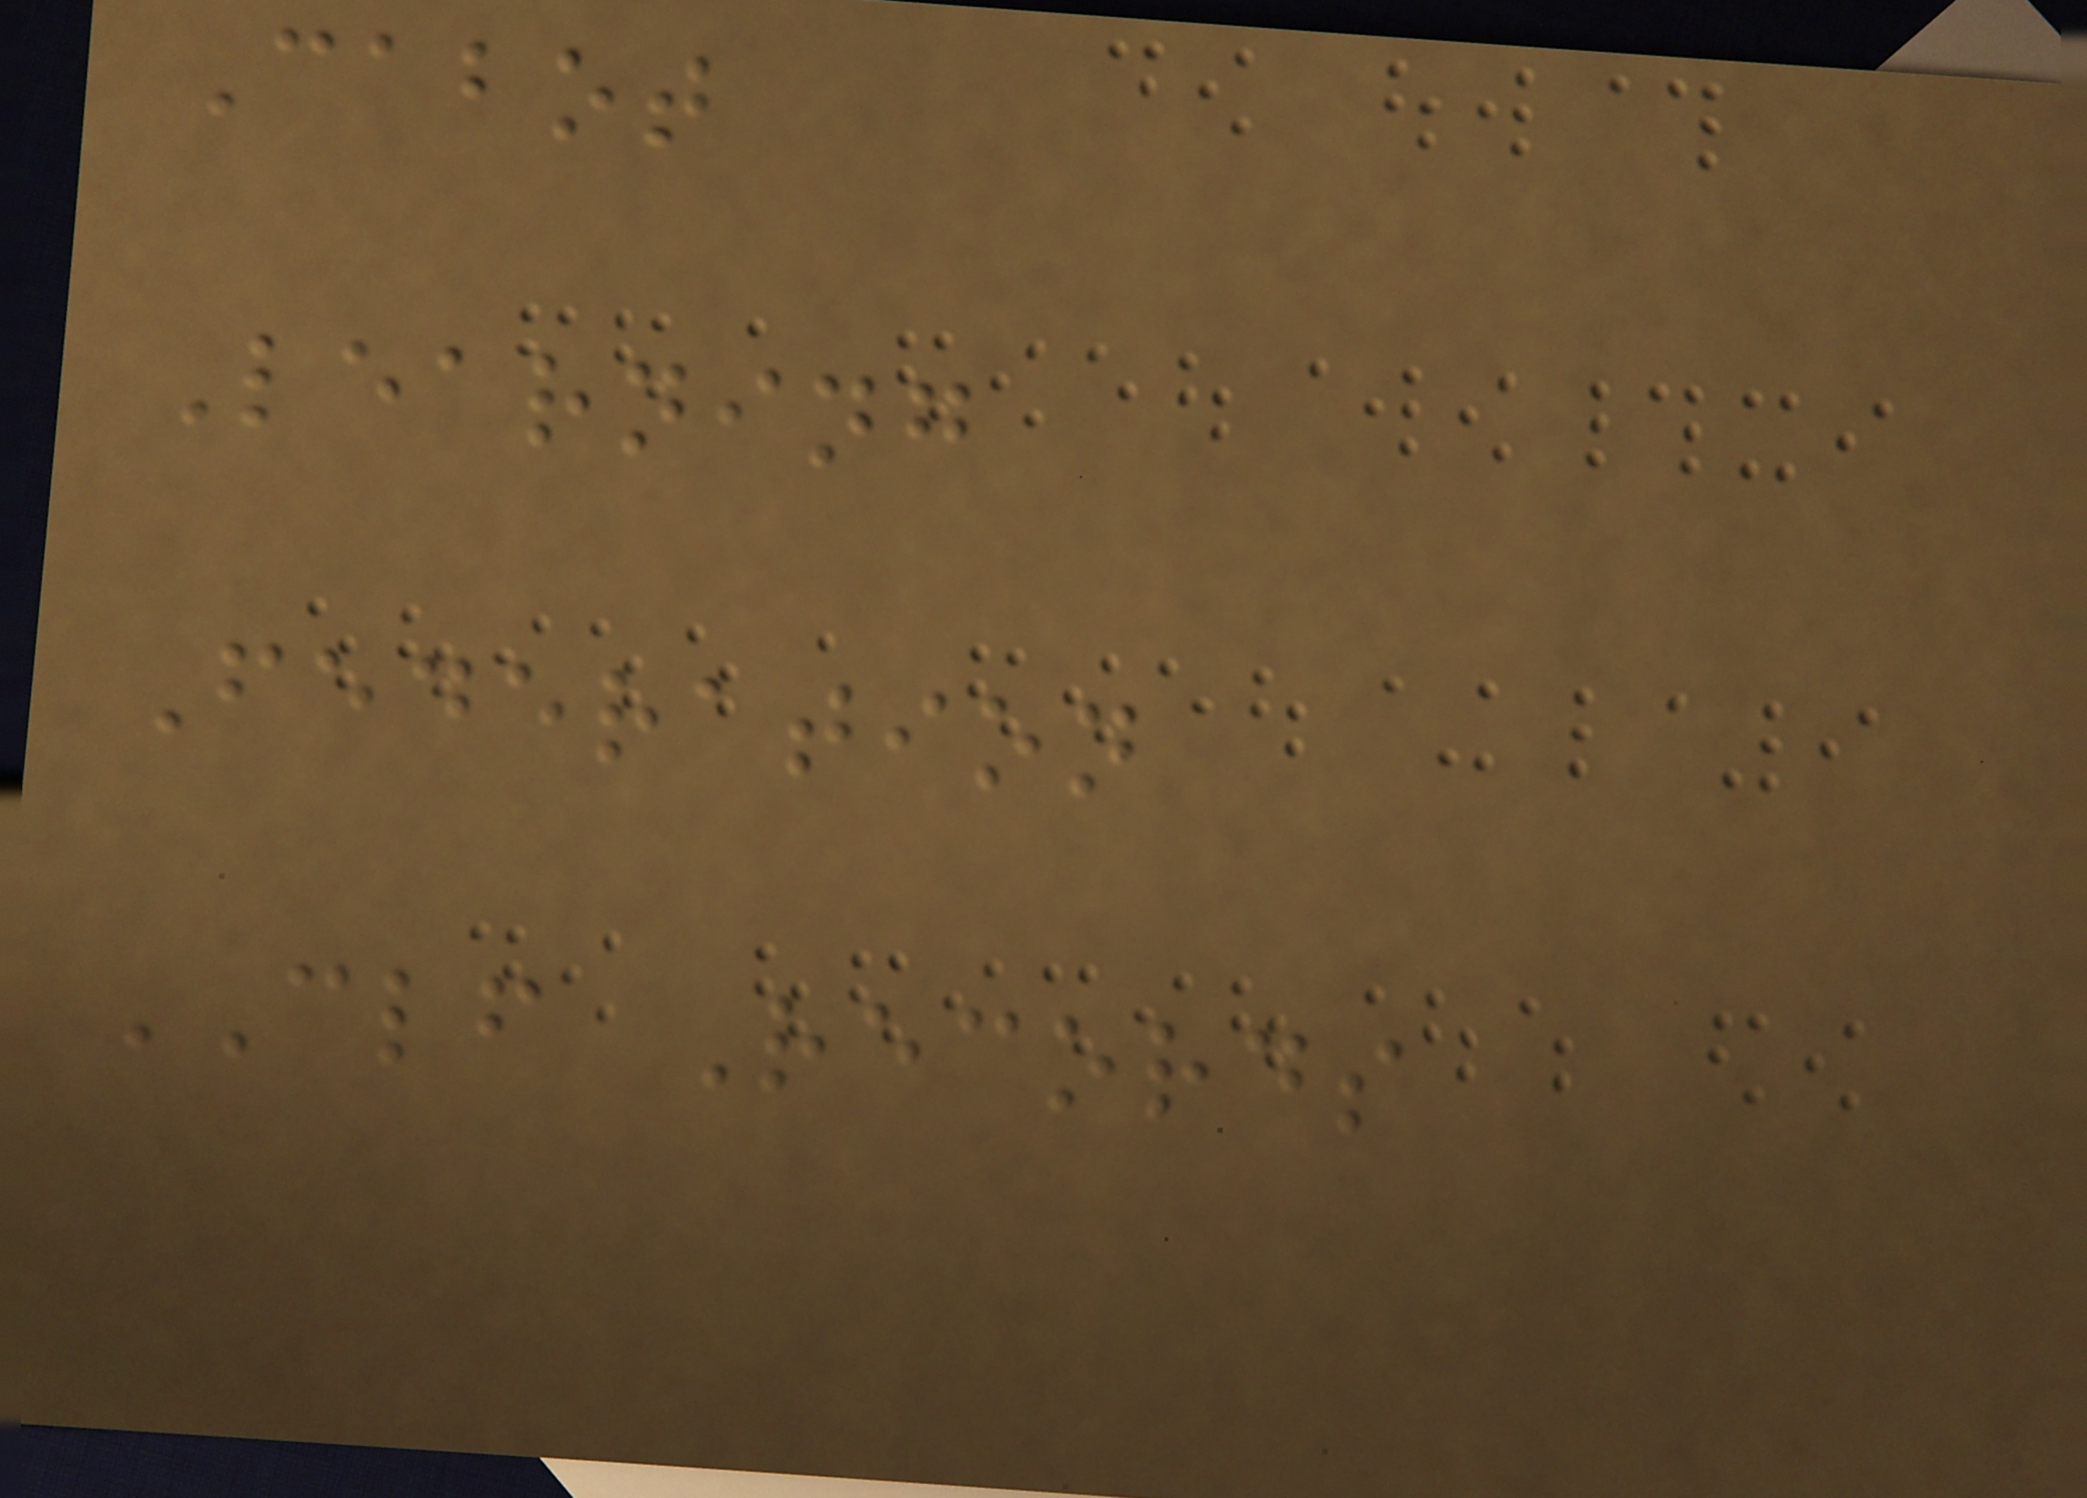Cabot
Learning
Federation
CLF Records
